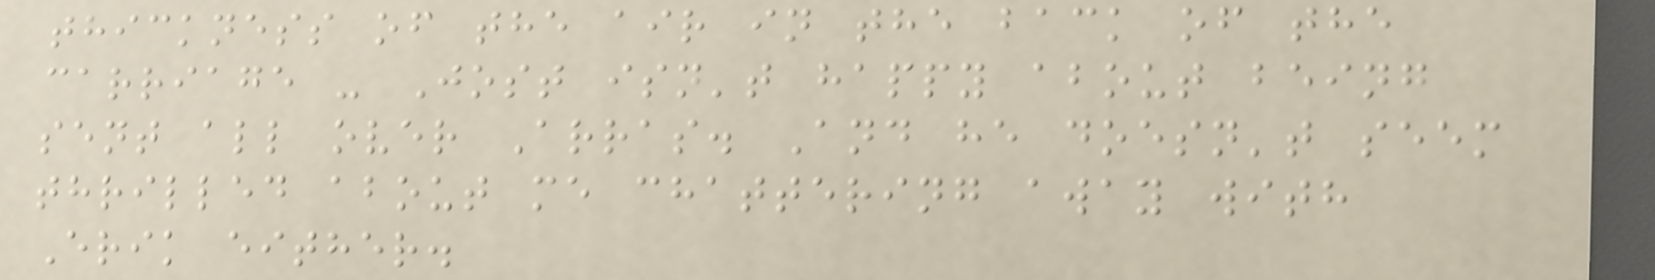thickness of the air in the back of the
carriage - Jost isn't happy about being
sent all over Arras. And he doesn't seem
thrilled about me chattering away with
Erik either.
